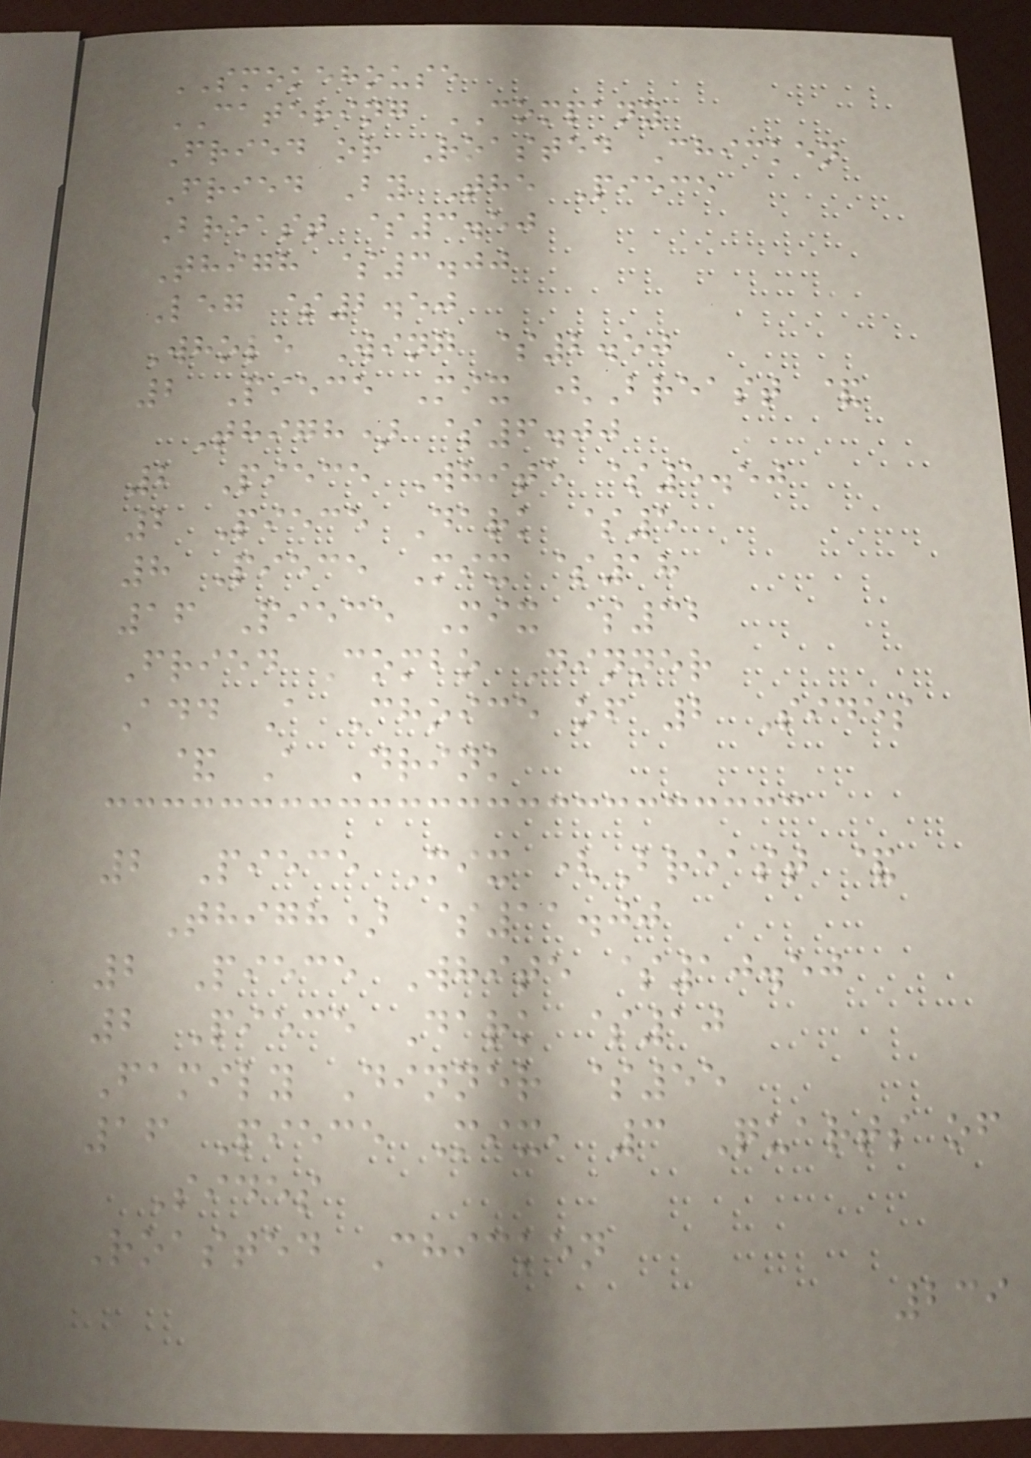SMOKEHOUSE
CATERING COMPANY
Fried or Roasted Chicken
Fried By The Piece
Breast $3.50
Thigh $3.00
Leg $2.50
Whole Wing $2.50
2 Piece Mix (Breast &
Thigh) $6.00
2 Piece White $5.50
2 Piece Dark $5
8 Piece Mix $18
16 Piece Mix $32
Fried Combo Dinner
Add A Choice of 2 Sides
& A Drink
2 Piece Mix (Breast &
Thigh) $11.00
2 Piece White $10.50
2 Piece Dark $10
Family Dinner $55
16 Piece Mix, 3 Quarts of
Sides
Roasted Chicken
239
